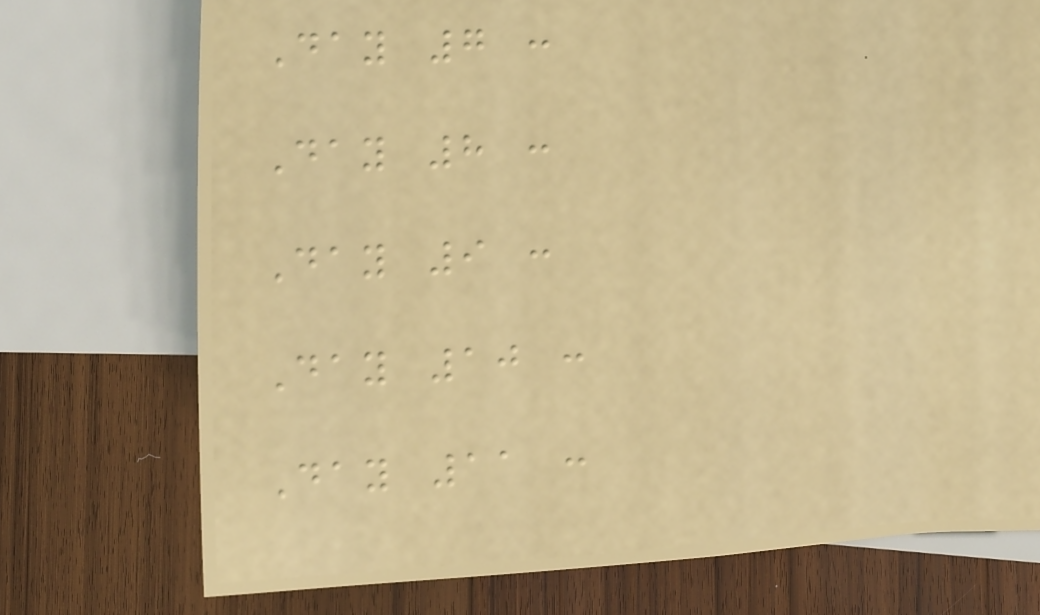Day 7 :
Day 8 :
Day 9 :
Day 10 :
Day 11 :
